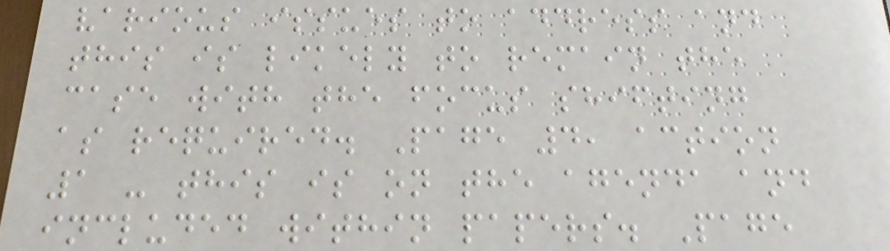various issues to address and
this is likely to remain the
case with the focus shifting
as required. Page 4, action
1 - this is on the agenda and
included within papers. Page
